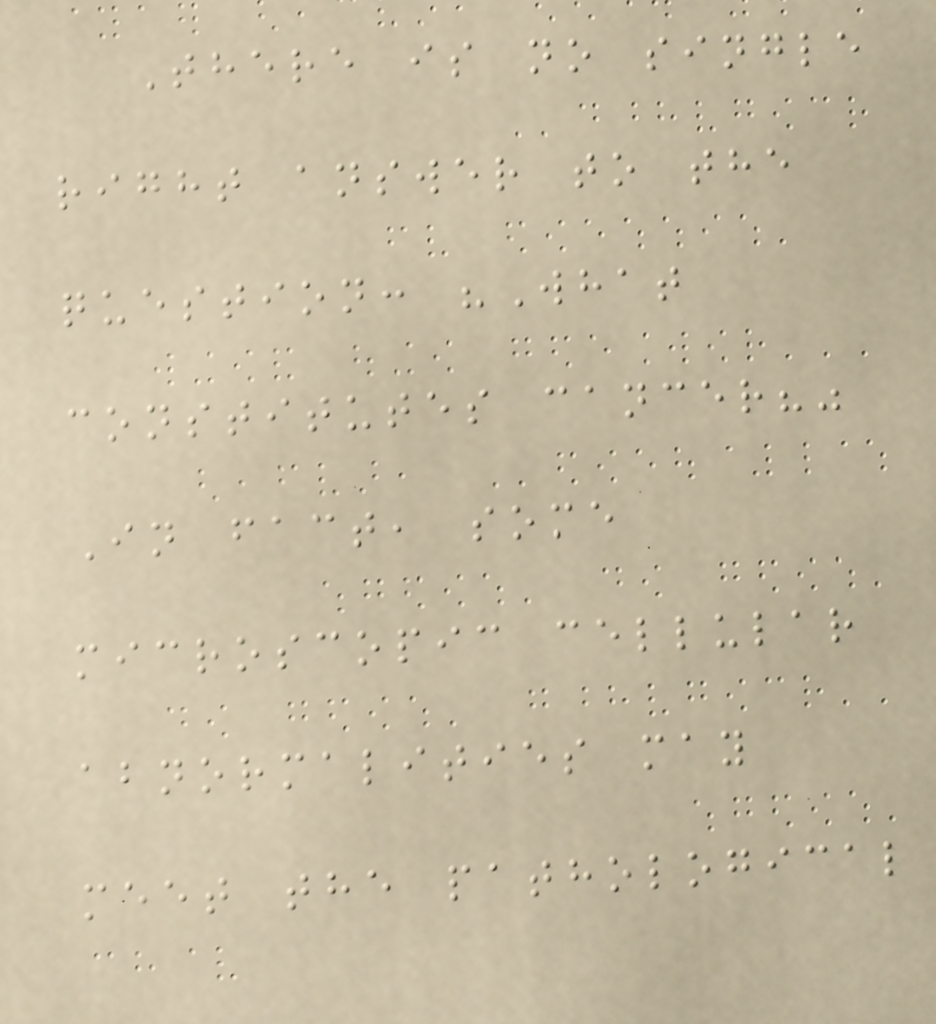There is no single
right answer to the
question: "What
constitutes cancer?"
In fact, some
microscopic cellular
abnormalities may
meet the pathological
